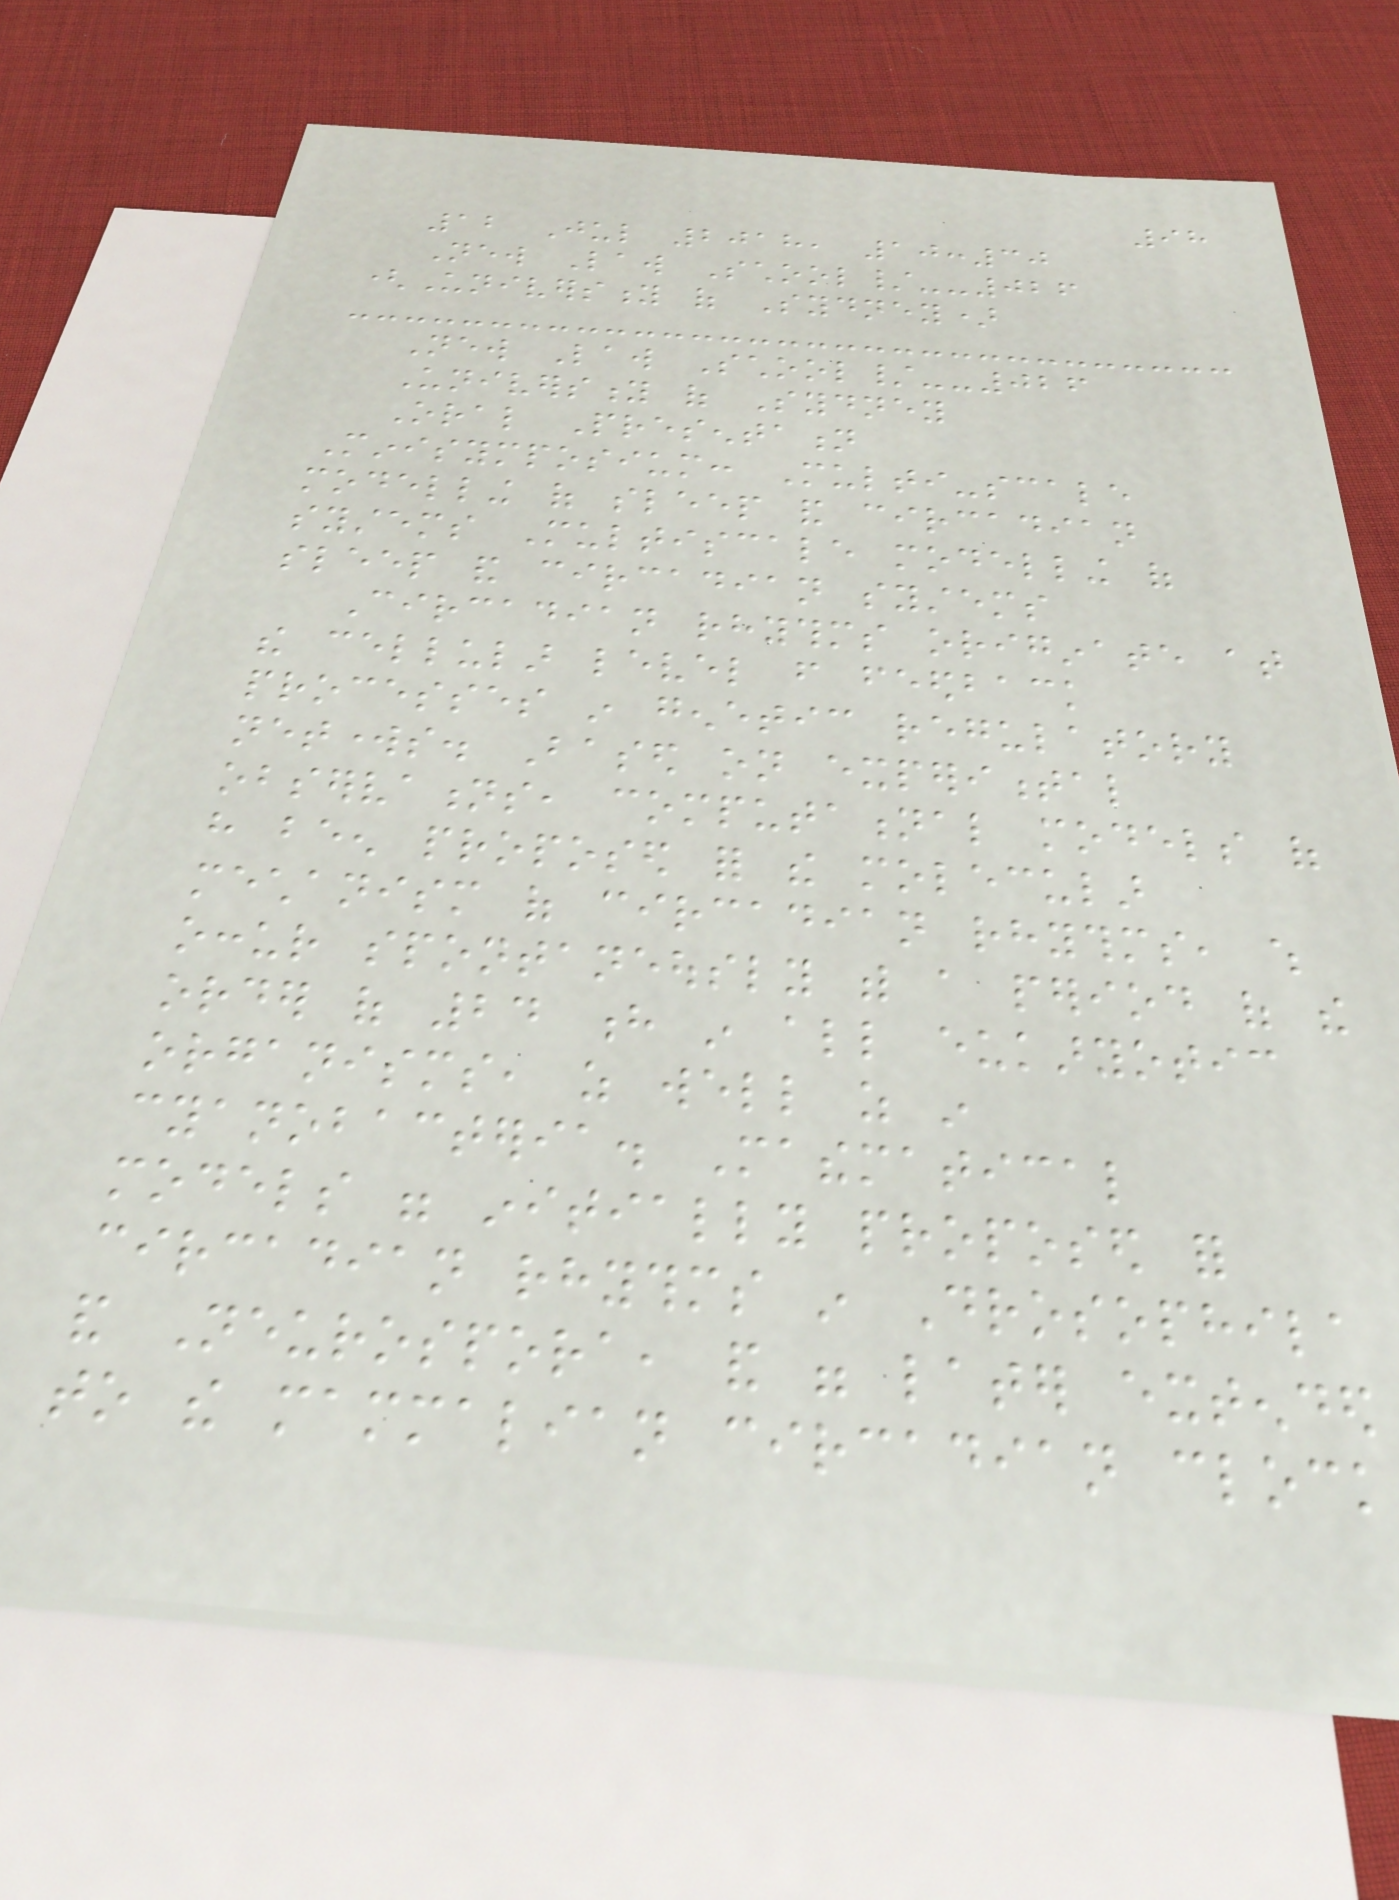98
12 Jul 2018, 10:30
New Law School/--026
(University of Sydney)
New Law School/--026
University of Sydney
Oral Presentation
Minisymposium: Multi-scale
modelling of sleep and circadian
systems Multiscale modelling of
sleep and circadian systems
Circadian rhythms originate at
the cellular level from feedback
processes in genetic regulatory
networks. Based on experimental
observations, computational models of
have been proposed for the molecular
mechanism of circadian rhythms, which
occur spontaneously with a period of the
order of 24 h in all eukaryotic
organisms, as well as in
cyanobacteria. Mathematical
models were initially proposed for
circadian rhythms in Drosophila
and Neurospora, and were later extended
to the mammalian circadian clock
